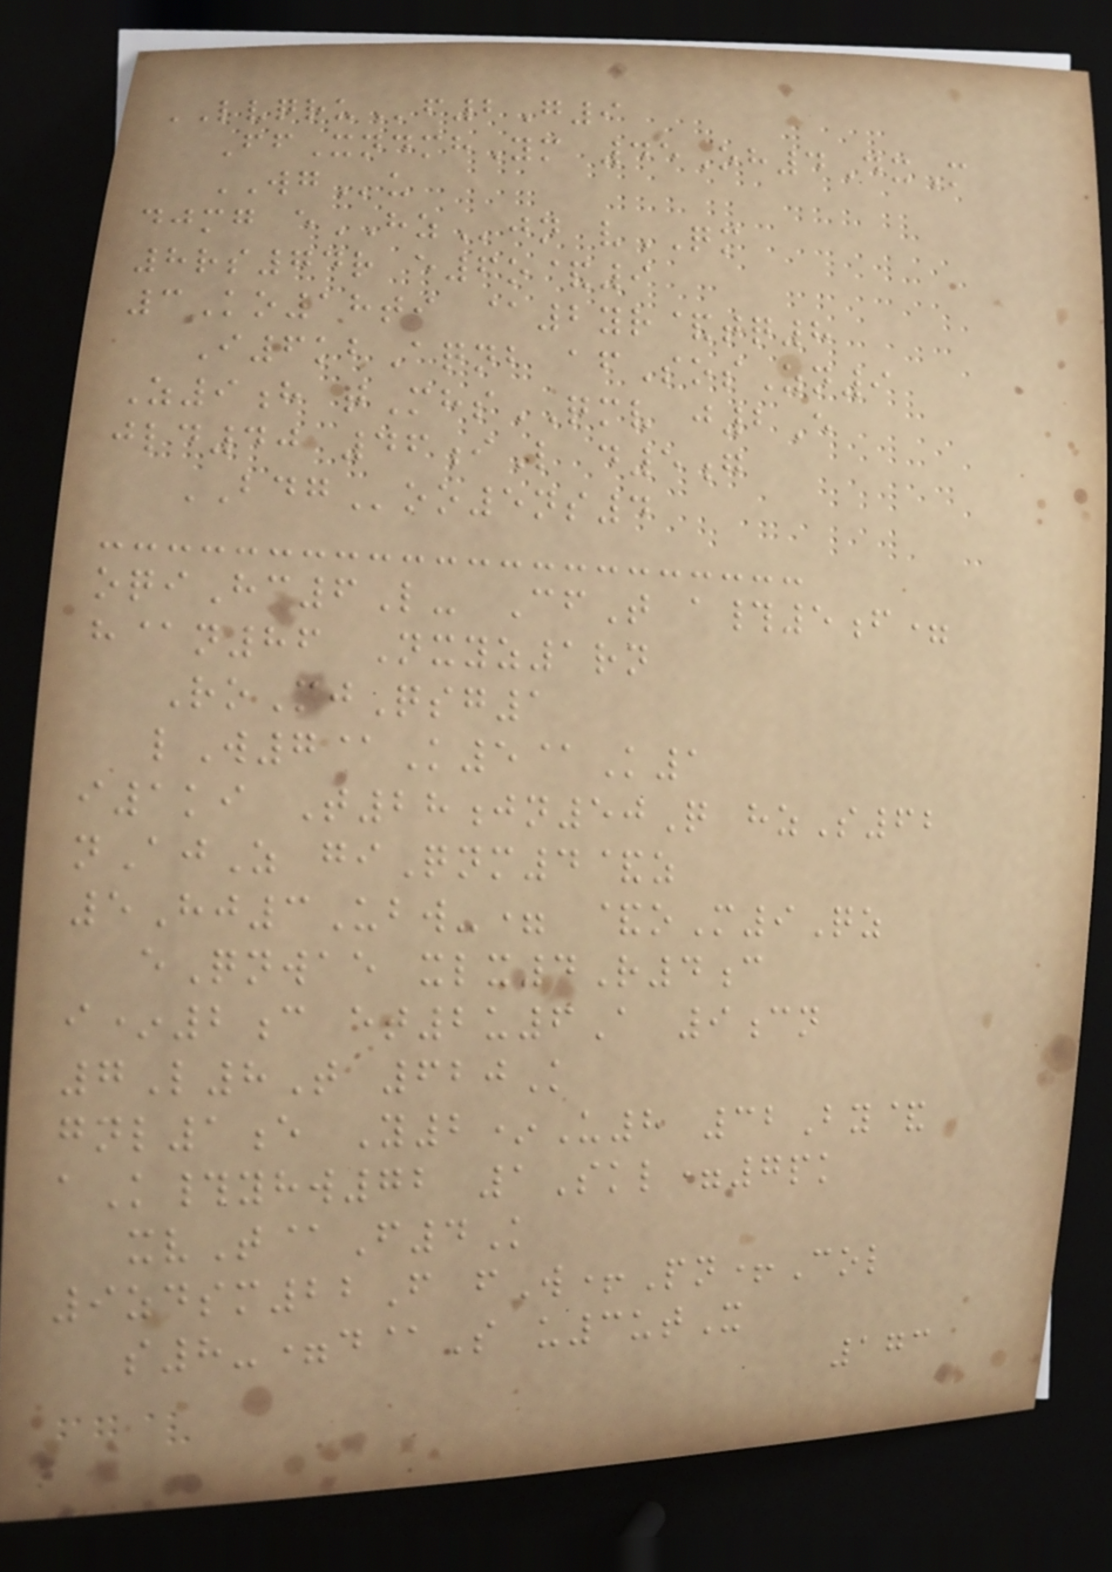LVQRUf2G9
FfXndmhYm 45Oh4DxM
WGu
djmg eHZjn vQM
8rs74r e6o&9
3Ko18ti @2yr&tq8
I6kbAqnb afSosZn9
Z9h tMhsQMV j2E
jld40 46iL d5g
BDGoo5ns4
oqiHc6L- CfT a#5f=
h@n86 Nxyz1rn
RoMjQsg1
lW7@K5@K1
i1ki T28jn50Q hzS62
nAjZ giQnm4&z
5Hj3Ubw-= &oM9Qz
eQnwae xlx4R4c
i*2c et2u6A 9cn
7L8T 620K
gnl1e Y2*U8 32By&
aK#yhw72 1Skl=7pk
xvT@F4K
9zdsm22F fW+Pn+Col
s8-=d@S u3utX
173
